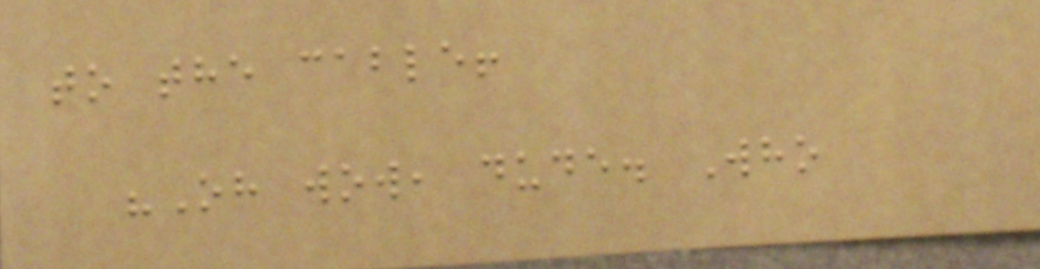to the cable!
"Oh wow, dude. Who
